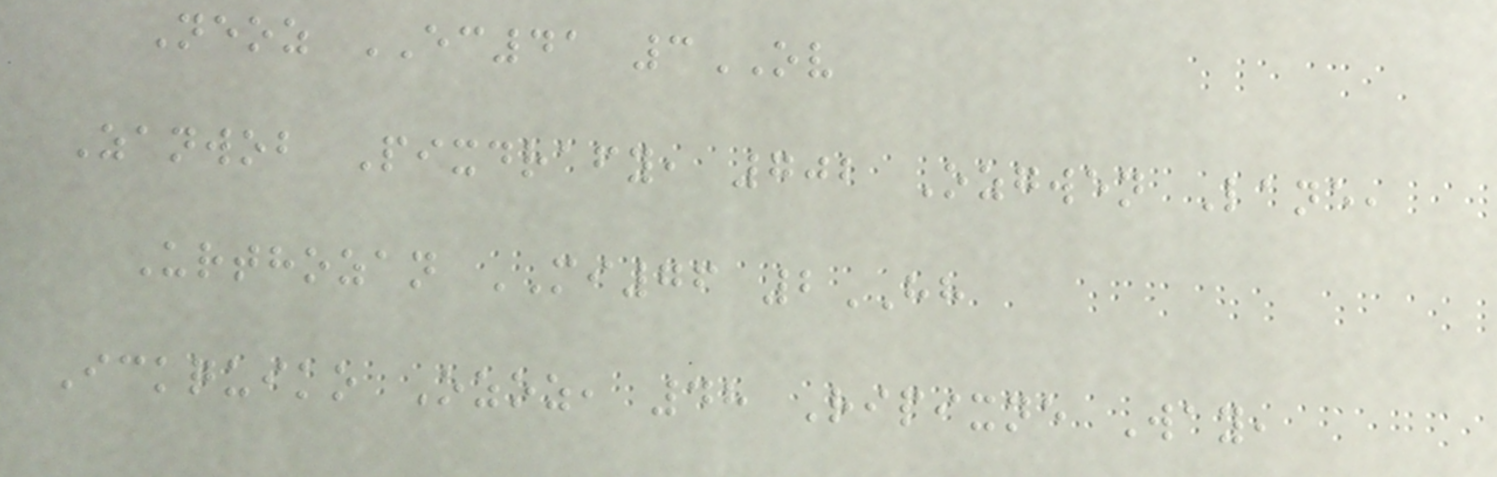Neoz EC41 3OV
Zanwob Pixdrafy, 702 Ozgwen Lane,
Urthozan MI76 2HH
Ickquiko Ozoz, 48 Ripixne Way,
